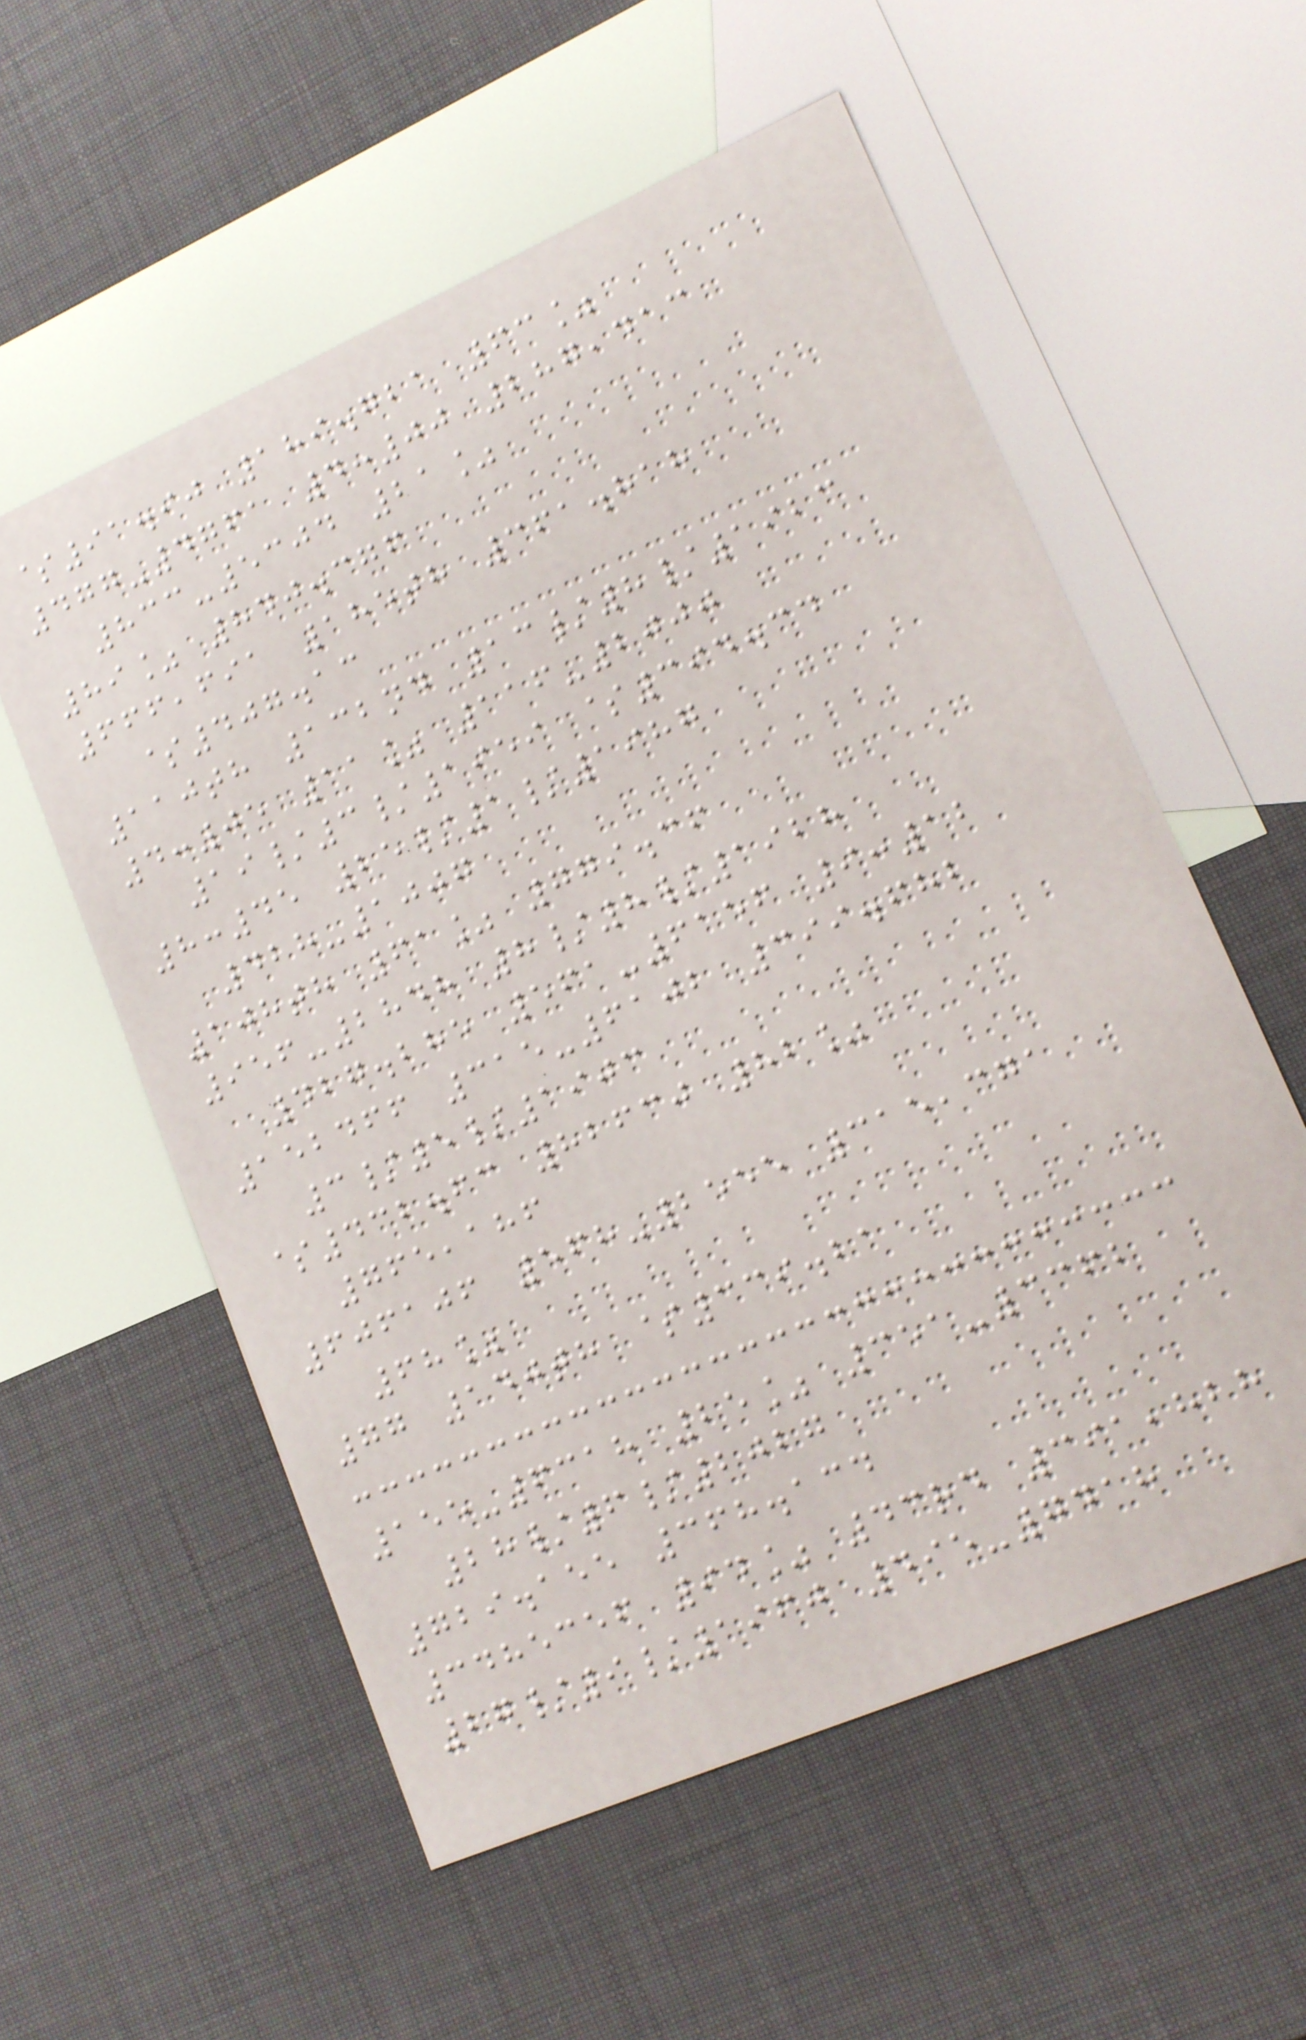$91.90 189.721 63%
477-4761 4:00 287,413
833-5304 21%
89% 840.376
666,691 185th 361.818
$407.13
110th 132nd 13/8/1923
4:05 11% 116-2000
19/3/1959 $394.34
8:45 25/1/1987
428-1007
108th 61% 779.36
956-2848 8/8/1928
427.285 561-6156 9:12
152466 315-6102 399.682
3/5/1903
$432.63 82630 82%
765,186
606106 568-2555 315,371
68%
77 140th $339.21
155-6318 25% 351-3362
28/6/2027
729.155 368.134
3485356 94% 43rd 391,828
27/9/1960 495-7418
